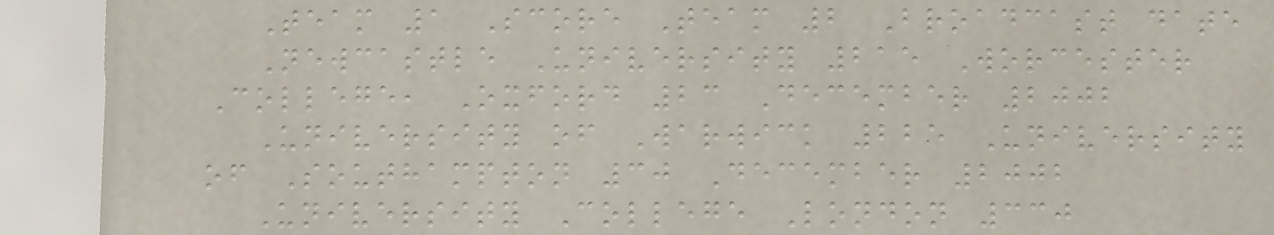Team 1 Score Team 2 Broadcast date
Newcastle University 215 Worcester
College, Oxford 23 December 2002
University of Warwick 225 University
of Southampton 30 December 2002
University College London 330
